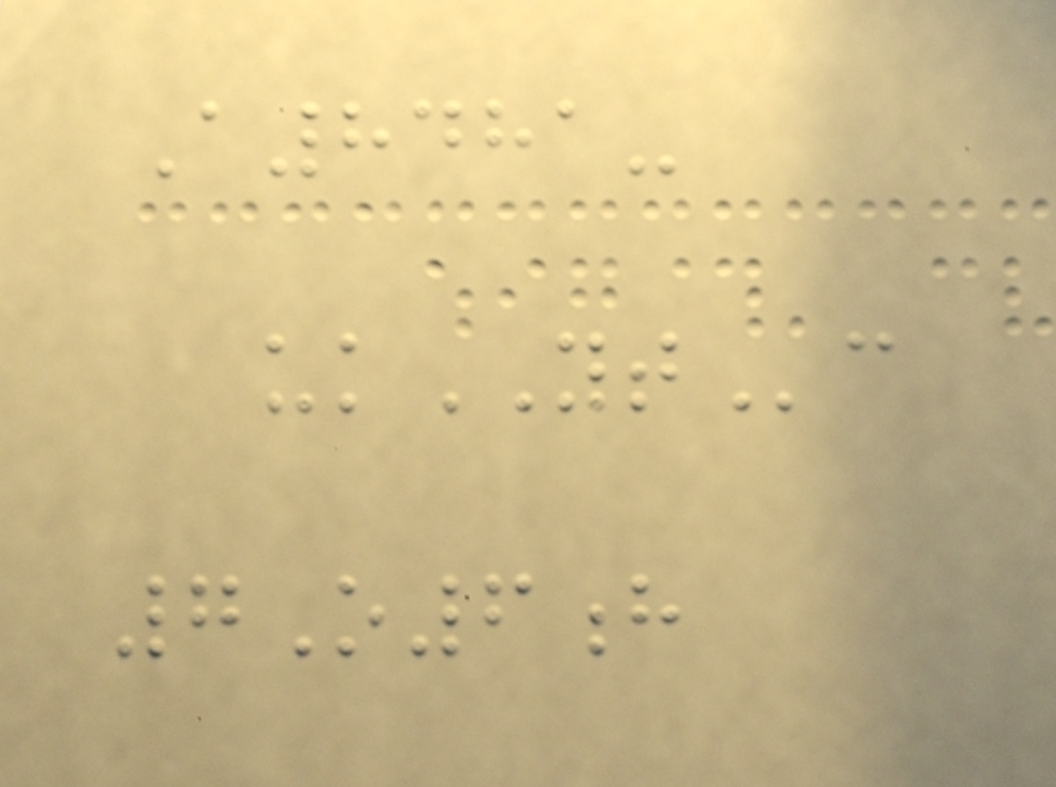A8481-
ukYTc
7O6h
